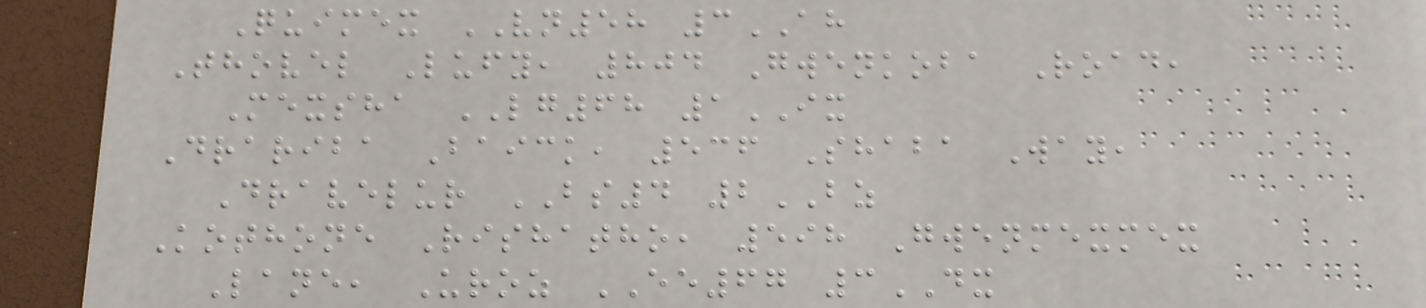Quimex VN58 3AH
Thovel Lufy, 804 Gwenkoba Road,
Mexsha LG68 1IX
Drariba Baick, 536 Shaba Way,
Dravelur BS4 2BZ
Kothone Rishatho, 598 Gwenmexmex
Lane, Uroz EE67 3DX
